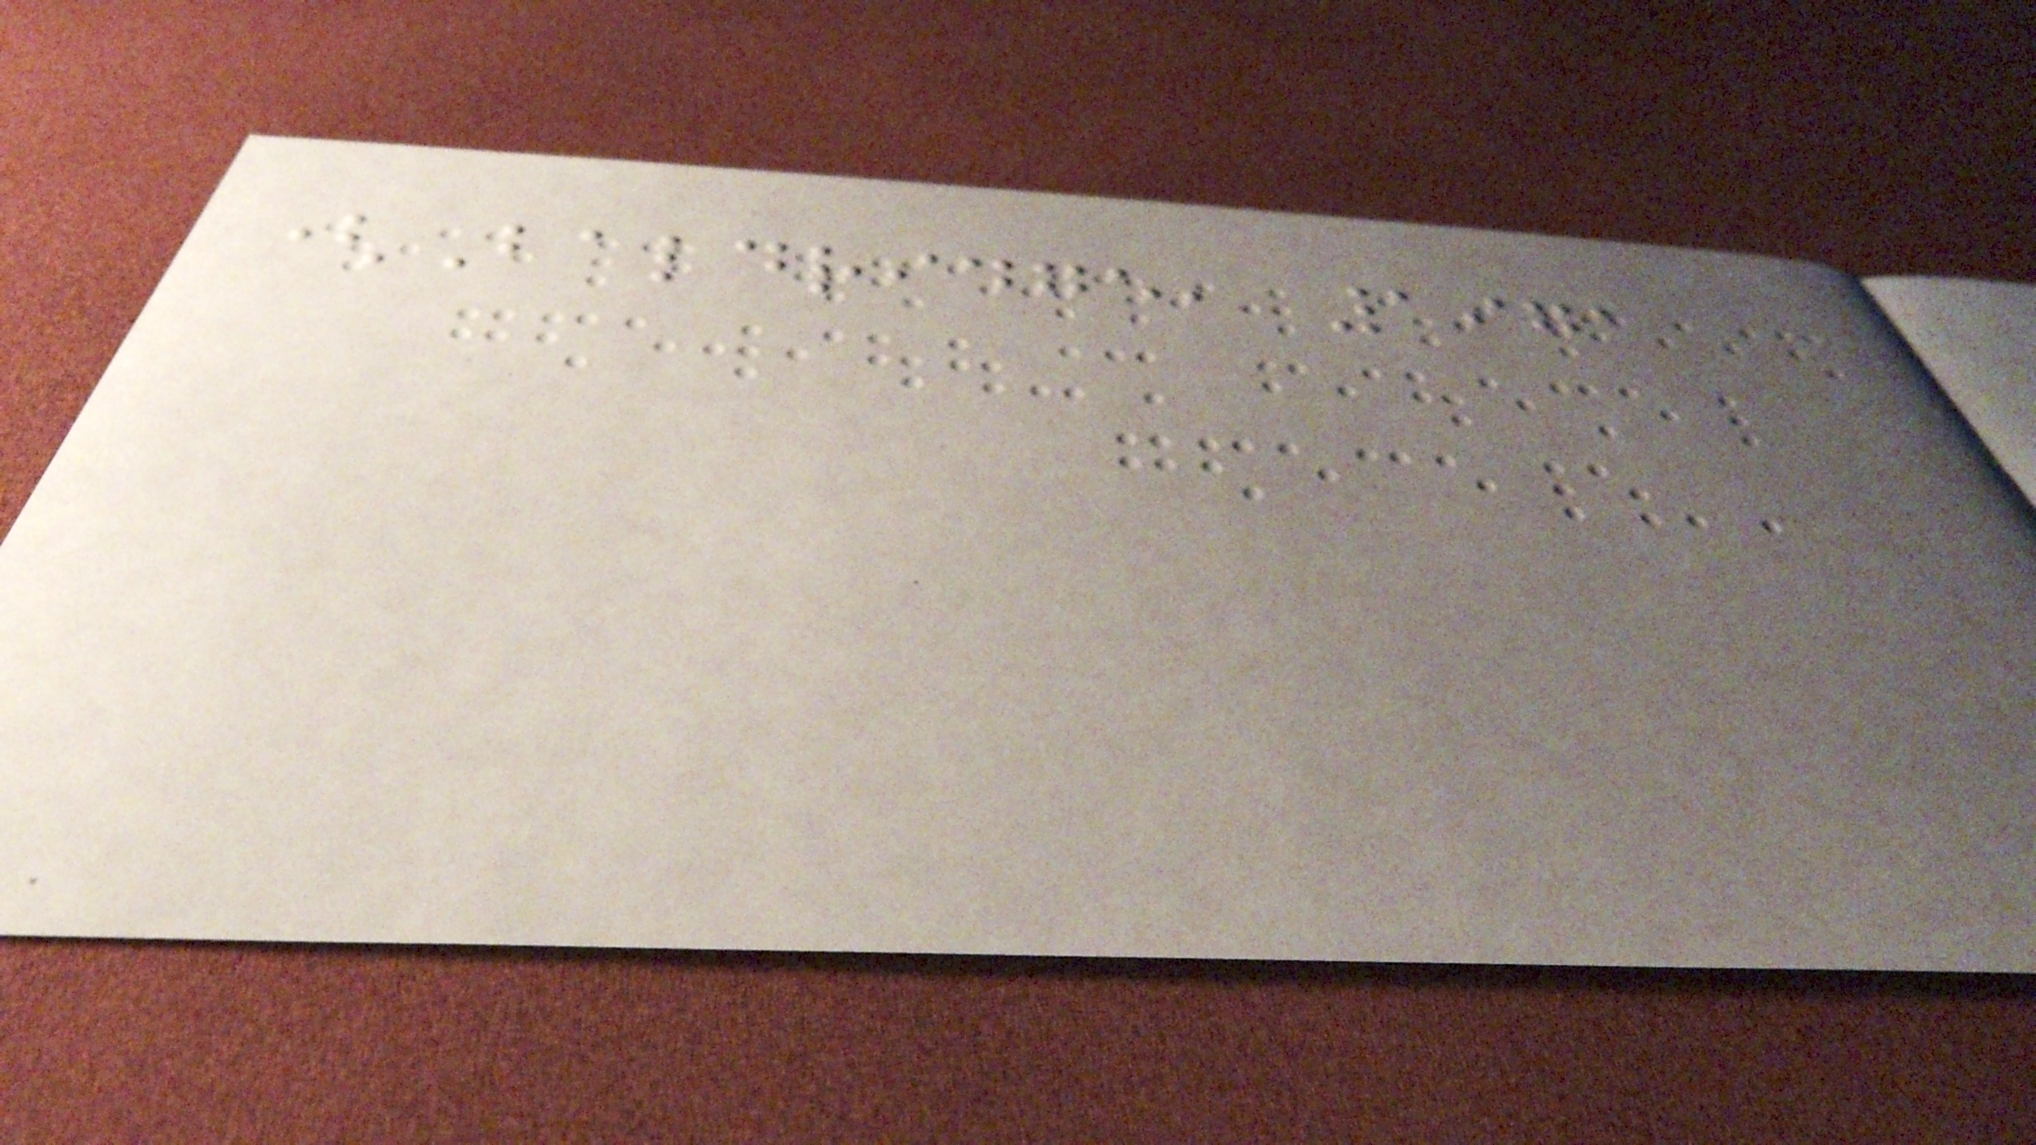(Baldridge, 1971
